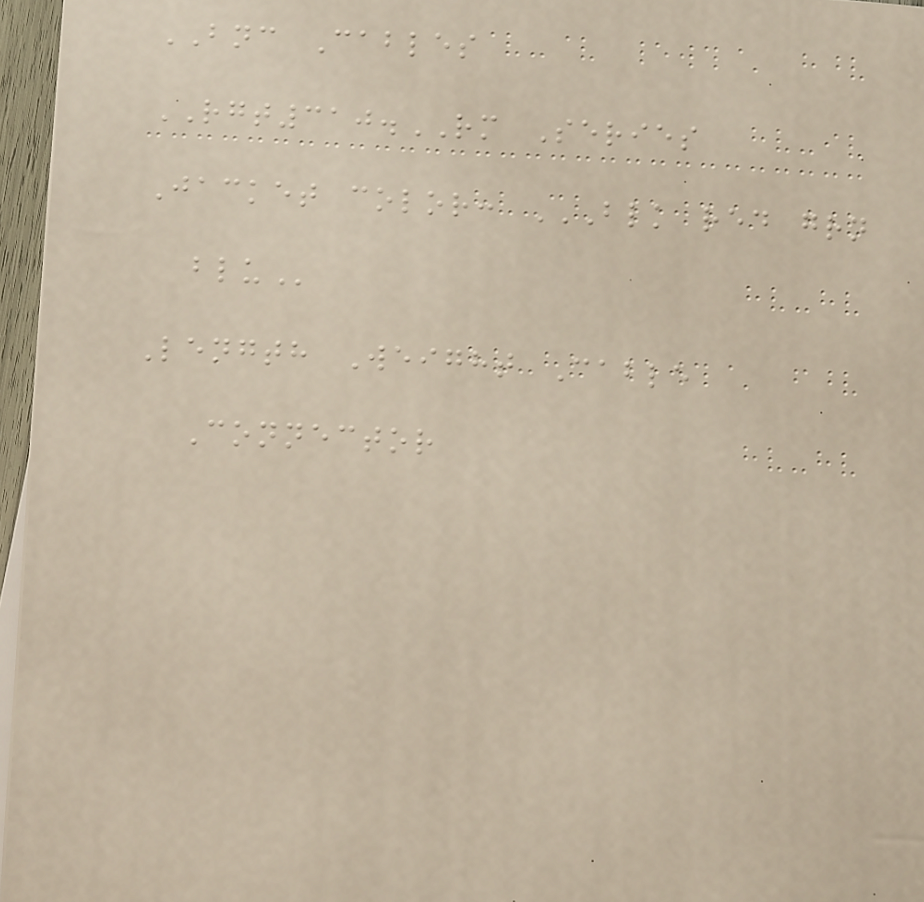BNC Cables
RGT310.RM Series
Jacket color: BLK RED GRN
BLU
Length Weight Cable
Connector
